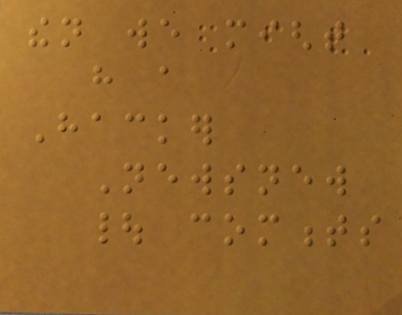then we might
have a
Hacker
Newsnew
| comments
